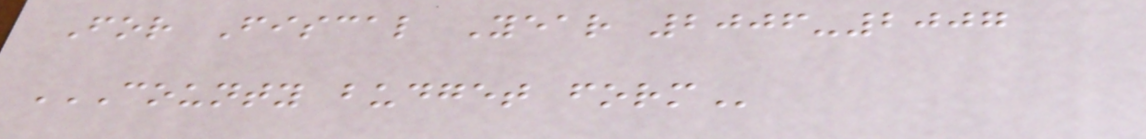For Fiscal Year 2006-2007
COUNTY BUDGET FORM
